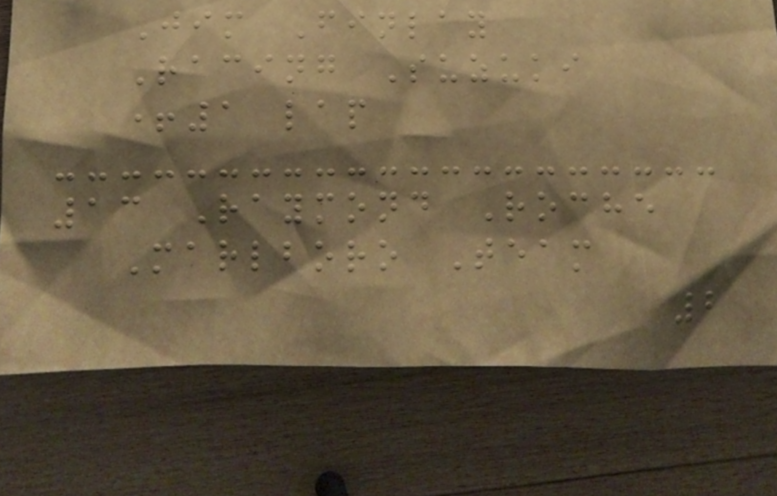Jim Finlay
Racing Suzuki
+1 lap
13 Raymond Roche
Marlboro Team
2
